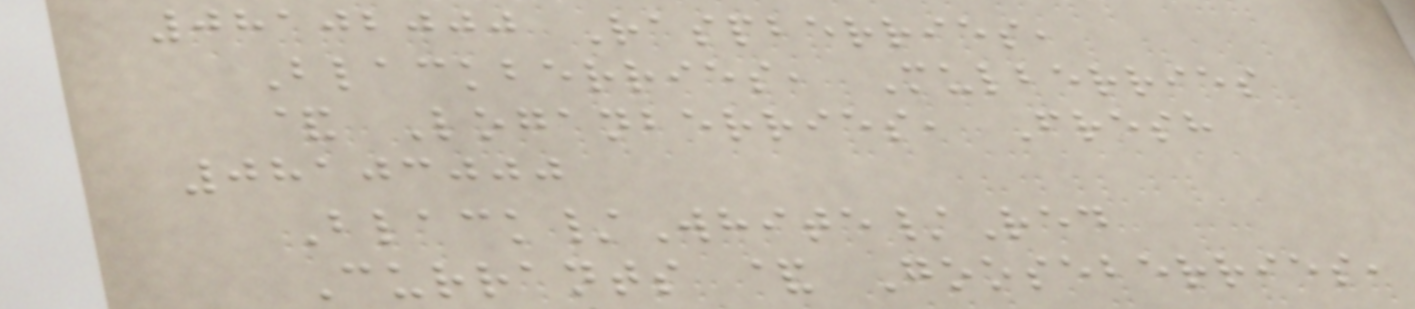08102000 Raspberries,
Blackberries, Mulberries
& Loganberries, Fresh
08103000
Black/White/Red
Currants & Gooseberries,
